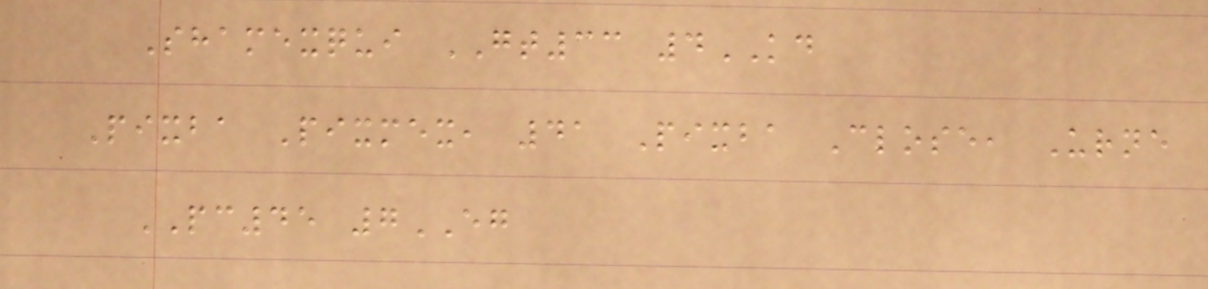Shamexqui GT33 4KD
Pixba Pixmex, 41 Pixba Close, Urne
PC45 7EG
